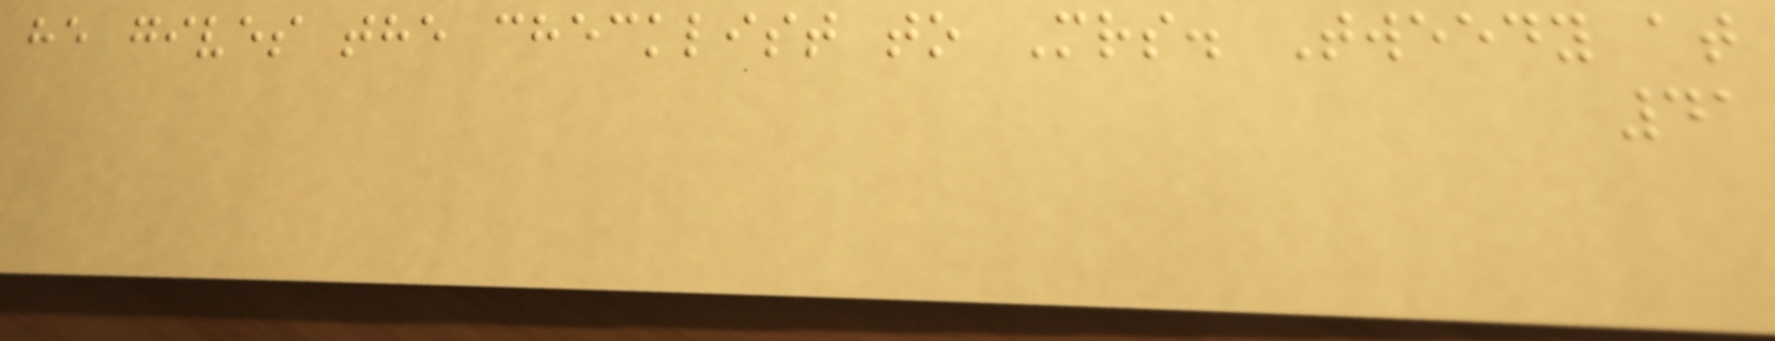he gives the checklist to Mrs. Tweedy at
41
